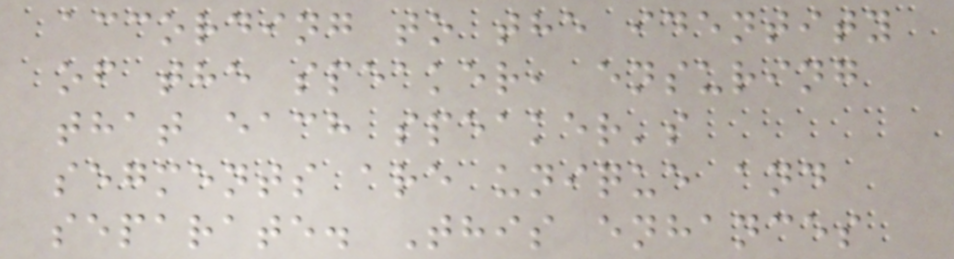according to the identity
of the speaker, ensuring
that each speaker's
segments are unique and
separate. This enhances
